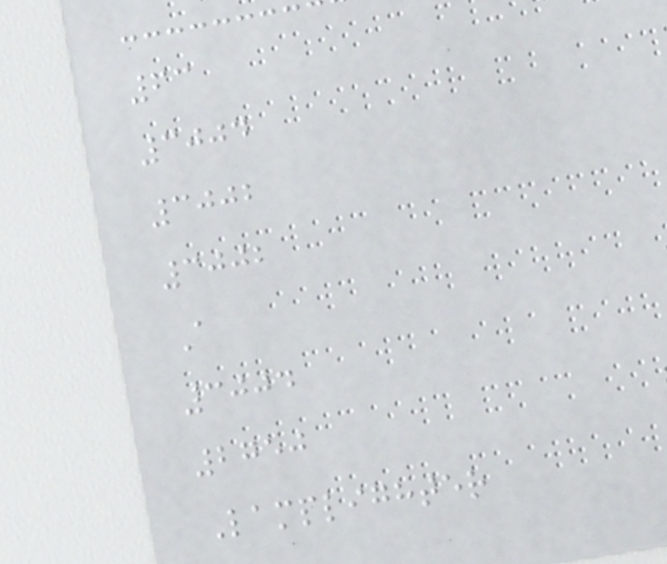63
3004
3002
3002
A
3004
2750
Lamplighter
